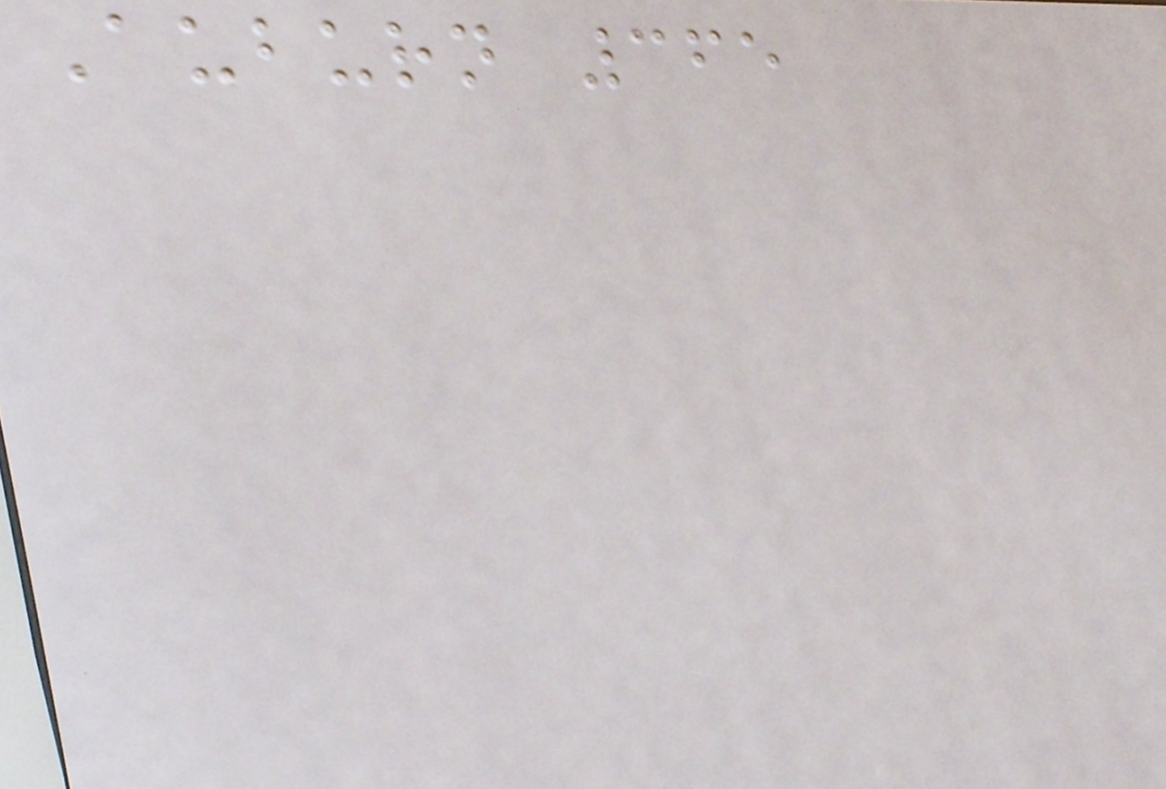Auburn 365
